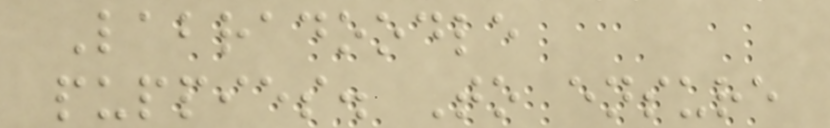Labradoodle
puppies. To ensure
